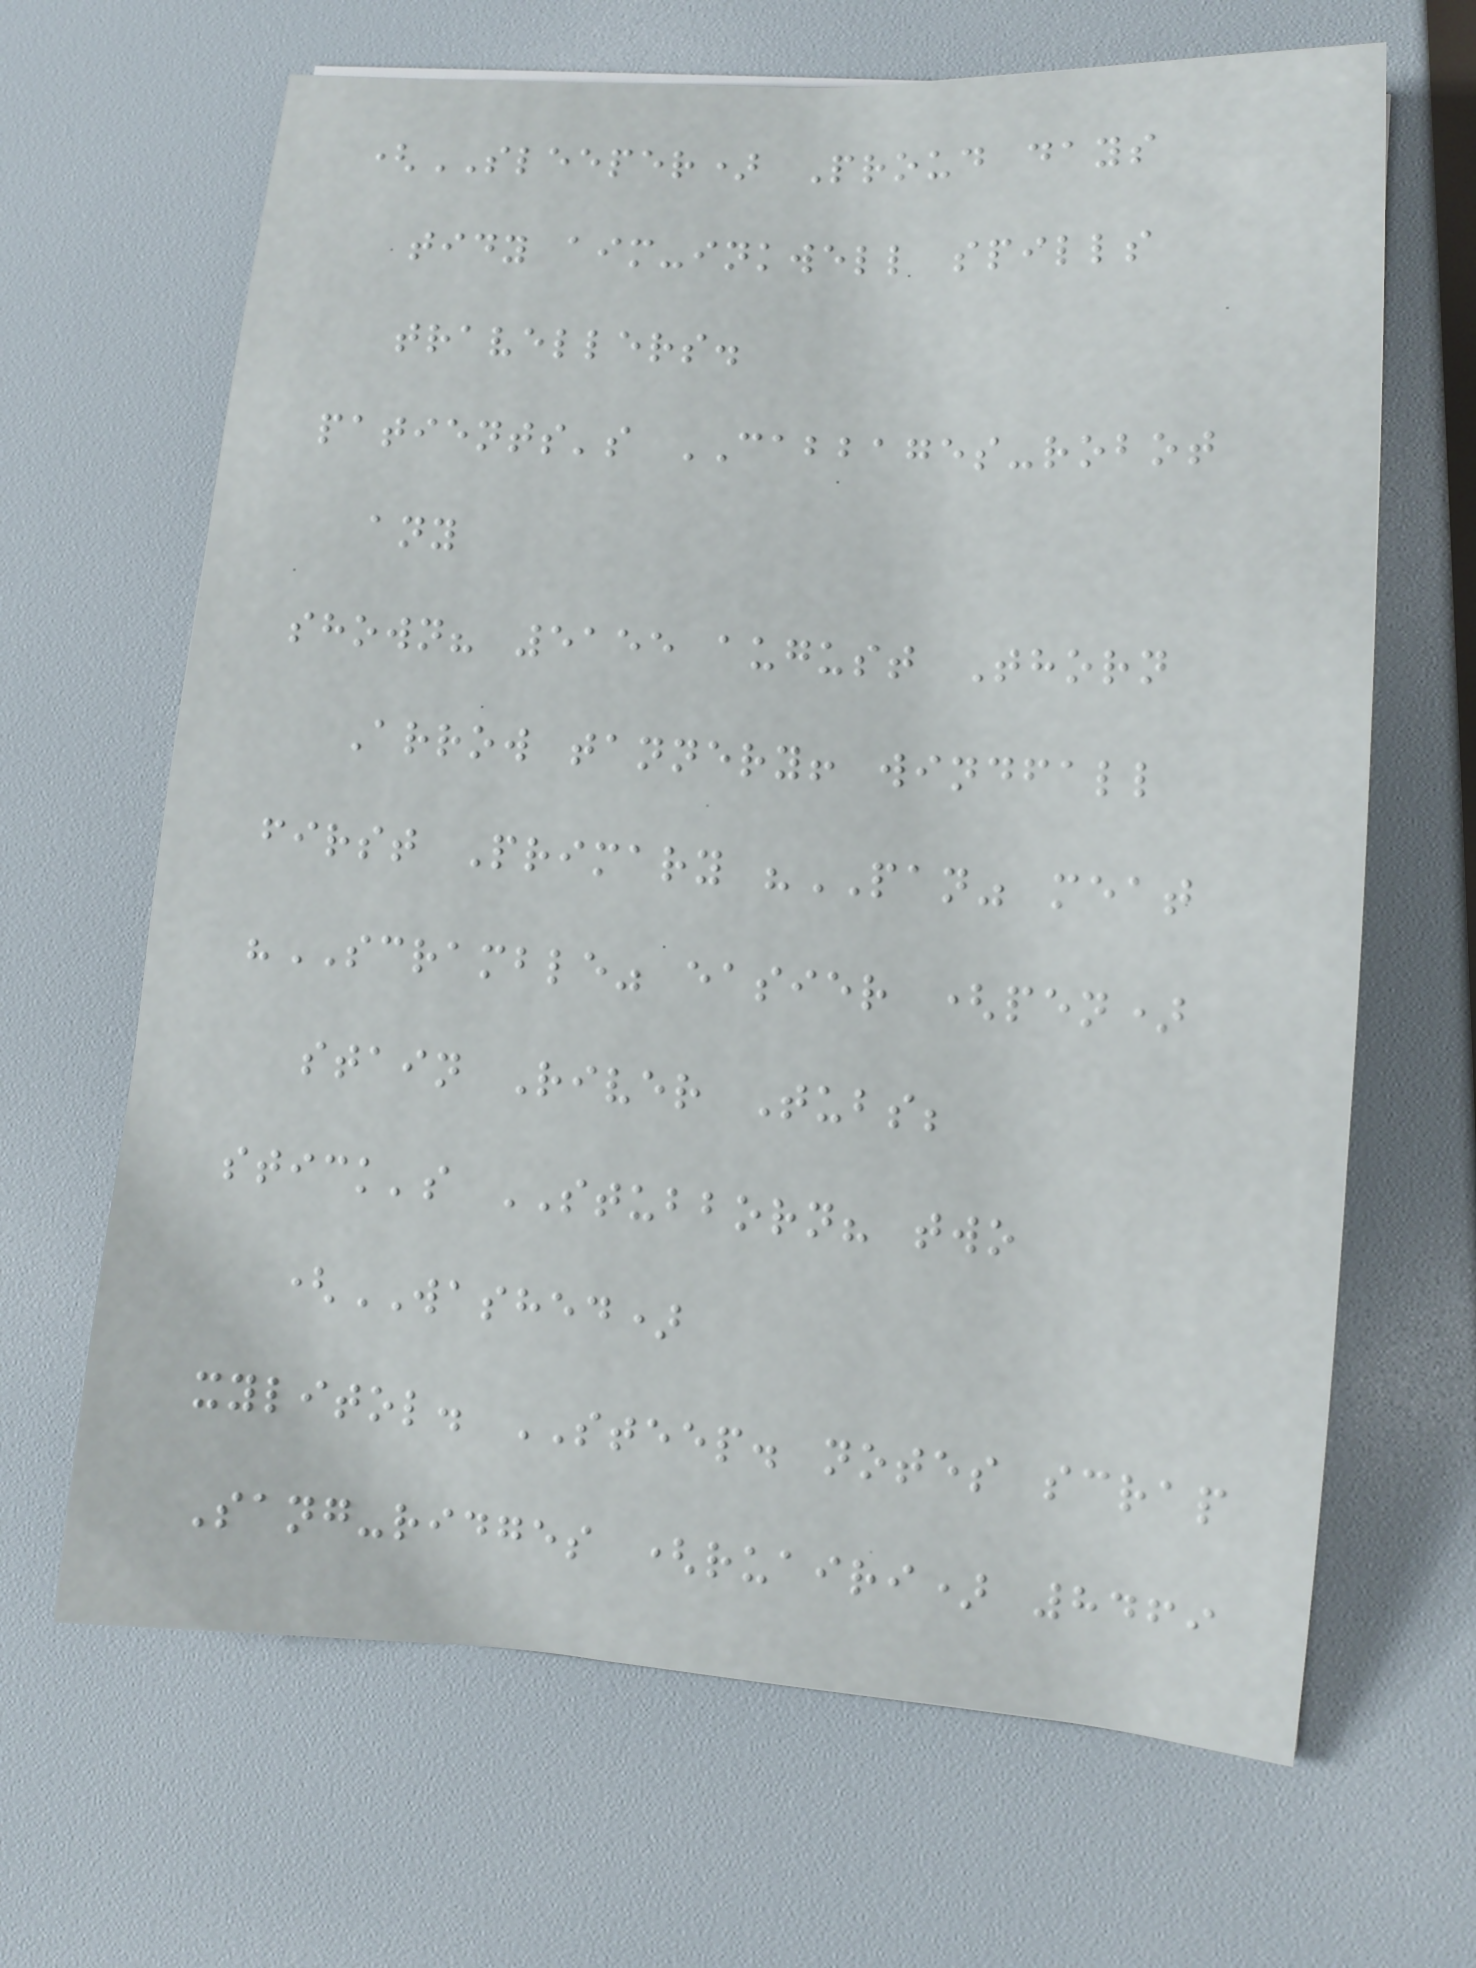(SLEEPER) Proud days
tidy aim-inkwell spills
travellers.
patients's CABBAGES-robot
any
shown? 5155 august Thorn
Arrow tannery! windfall
first Primary "PAN" meat
"SCRAMBLE" easier (pen)
stain River Tubs;
stick's STUBBORN? two
(WASHED)
xylitol. STEEP. notes scrap
Sang-ridges (ruairi) 8469
